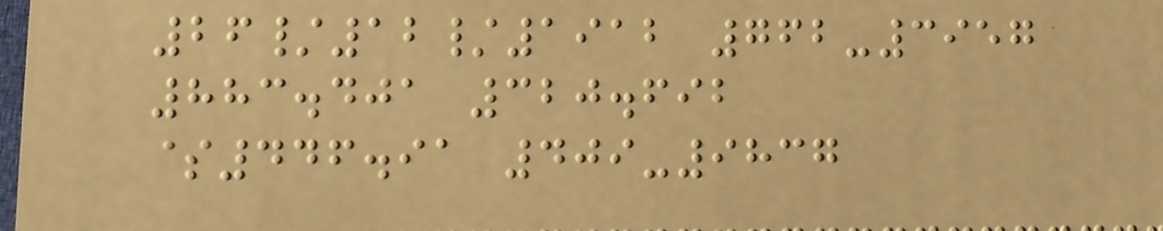26/12/1912 762-3957
883.401 320.692
$446.91 409-9837
